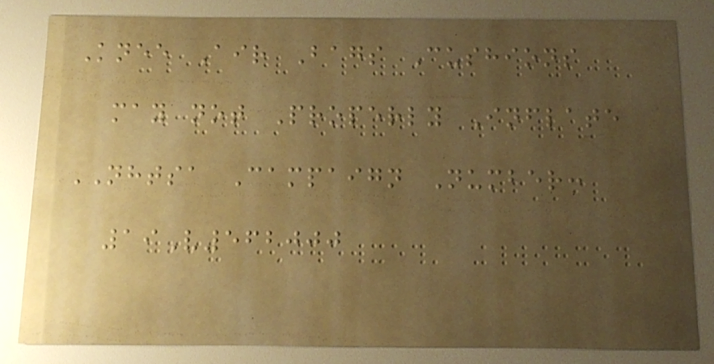Knee Air Bags Cushions
may not Properly Inflate
NHTSA Campaign Number:
19V562000
